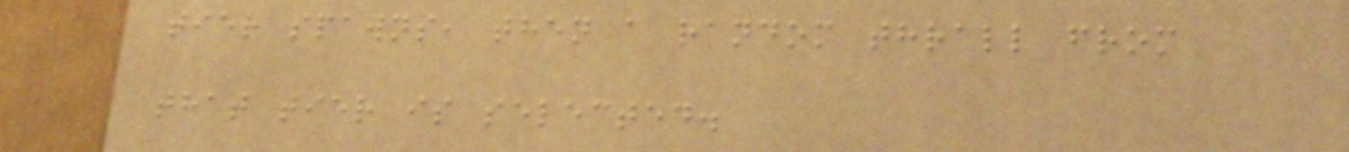tier spawns, then a random thrall from
that tier is selected.
